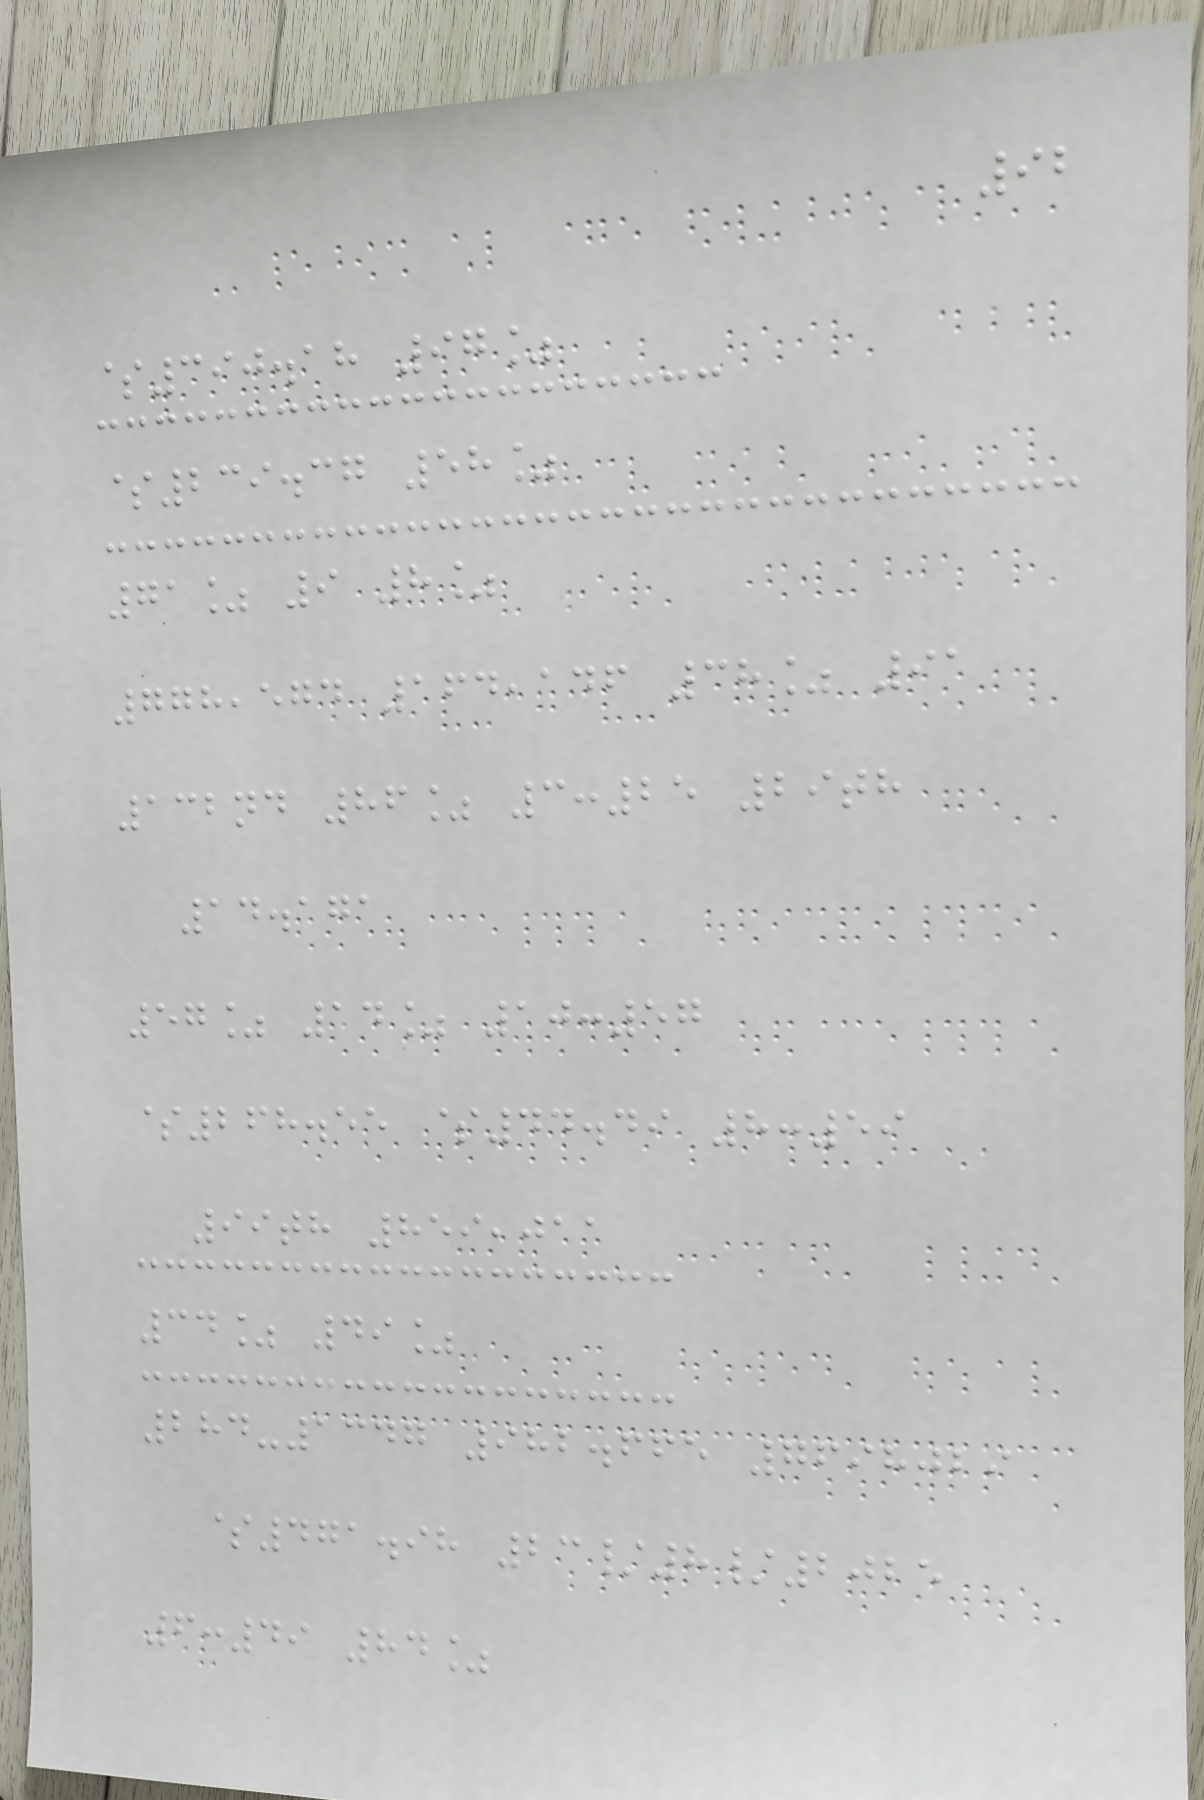92
$390.18 97%
$239.37 58%
71% 9 8%
778,574 164,146 38% 91
132nd 86% 3:25 29th
14.171
57% 14% 10:57
$268.55 $44.49 8:59
99th 859,011
34% 49%
284-1347 982.665 7698029
$471.98 23/8/2025
6:49 84%
